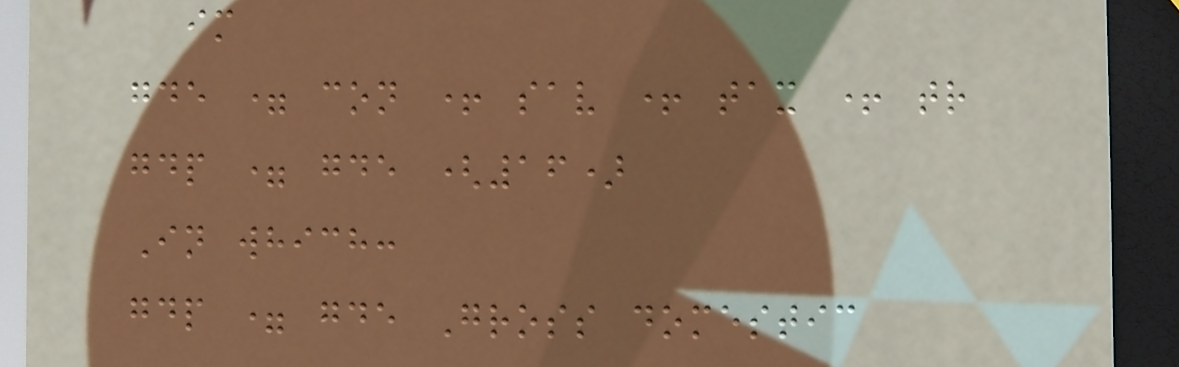im
gde = con + sav + tax + tr
gdp = gde (16)
In which:
gdp = gde Gross domestic
